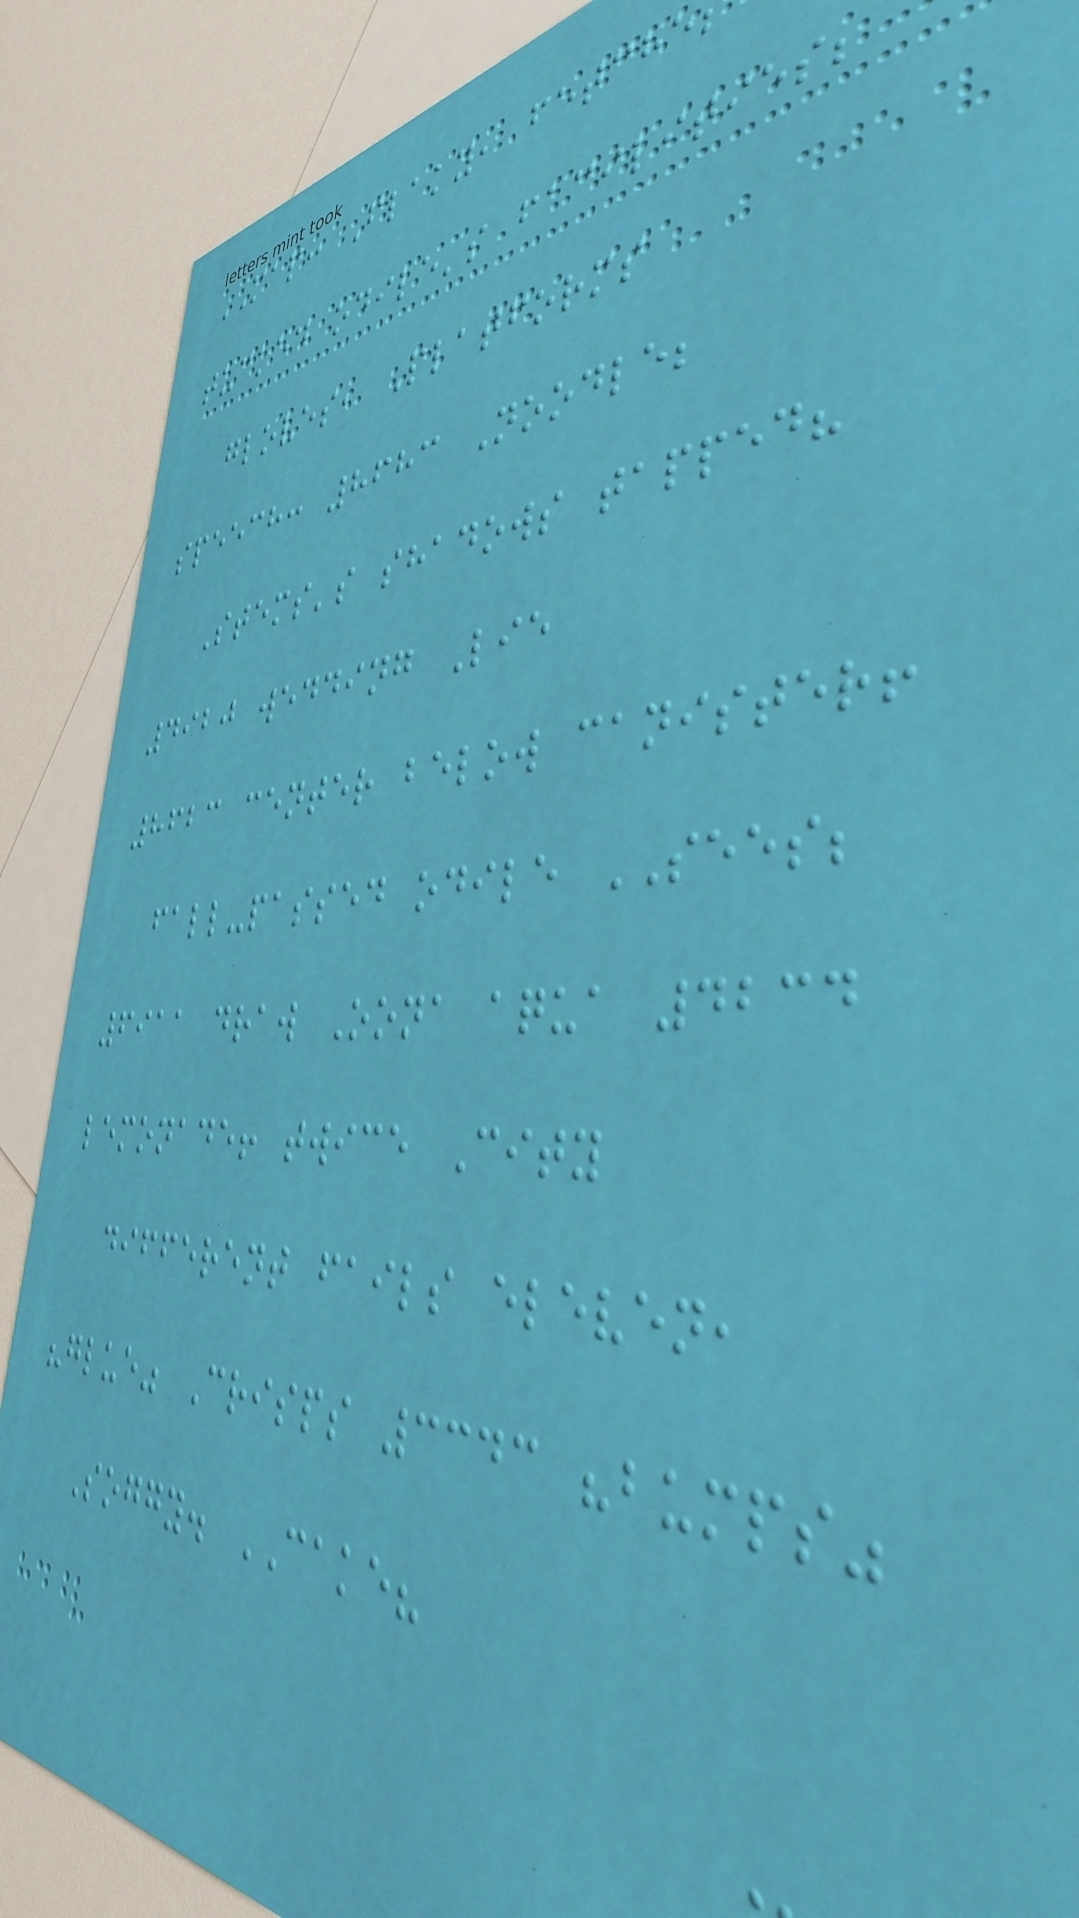MAP: Flaky, fetche
tucked odile's facilities;
gloves, Platforms
speech: 8683 Noodle;
Stems's shadows tapped?
4920 wedding Lie
8623 center below canister!
fall-passed odile SEES;
6911 draw Oona aqua 4234
lemonade! twice City
different fails eleven,
"glue" Crisps 3343 "bumps"
Soggy. CAKE?
